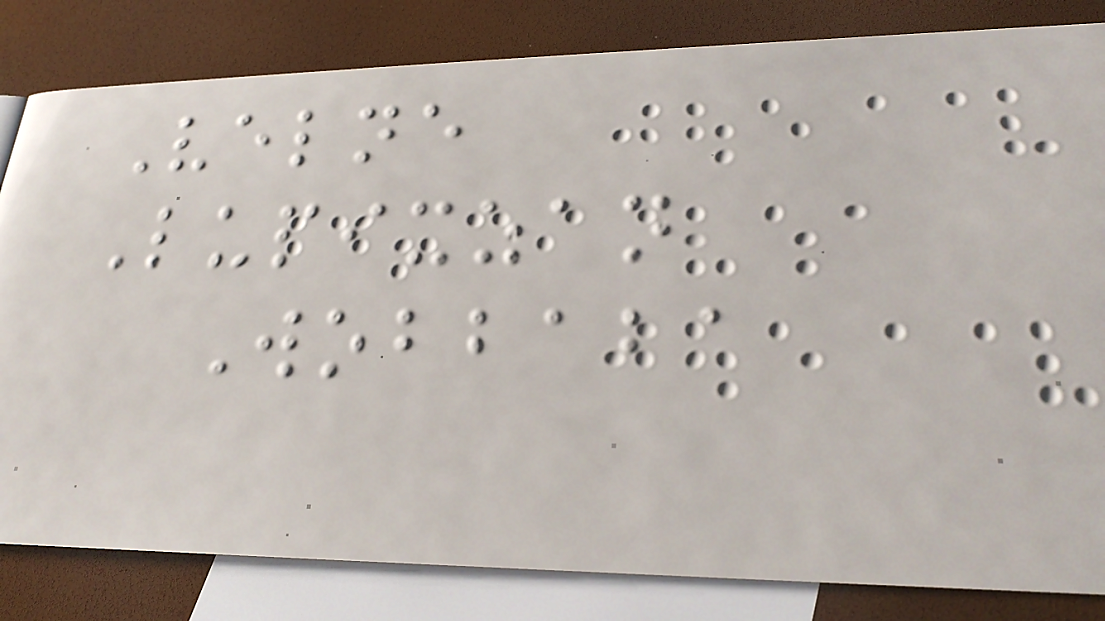Velne
Lupixzan
Wobbaba
